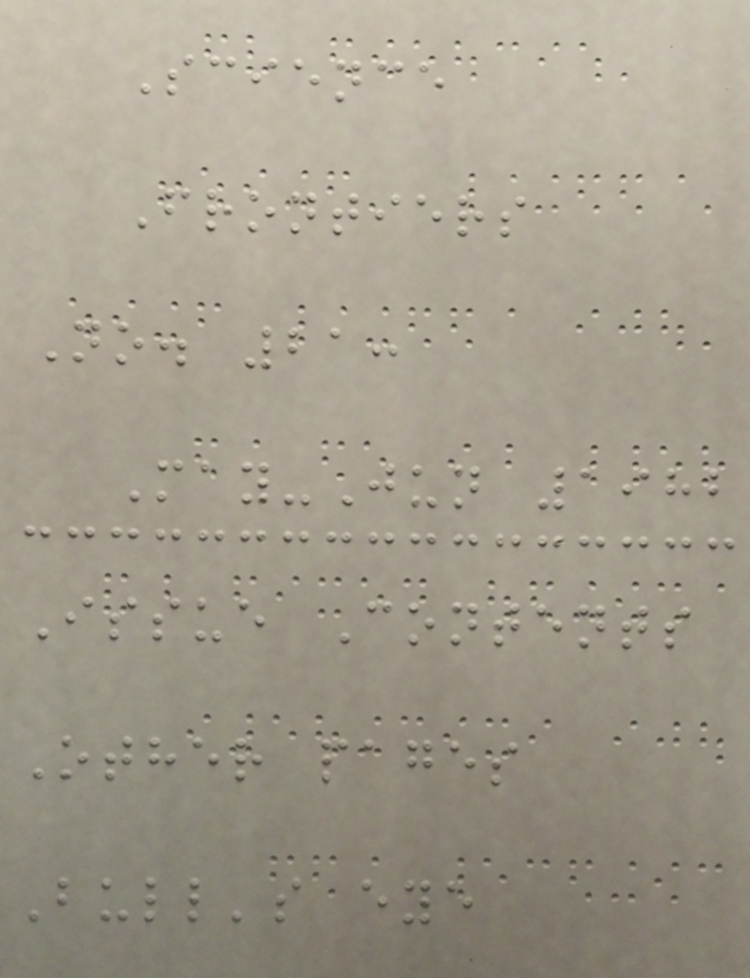Science
Frontiers
No. 21:
May-Jun 1982
Issue Contents
Other pages
Bull's eye
